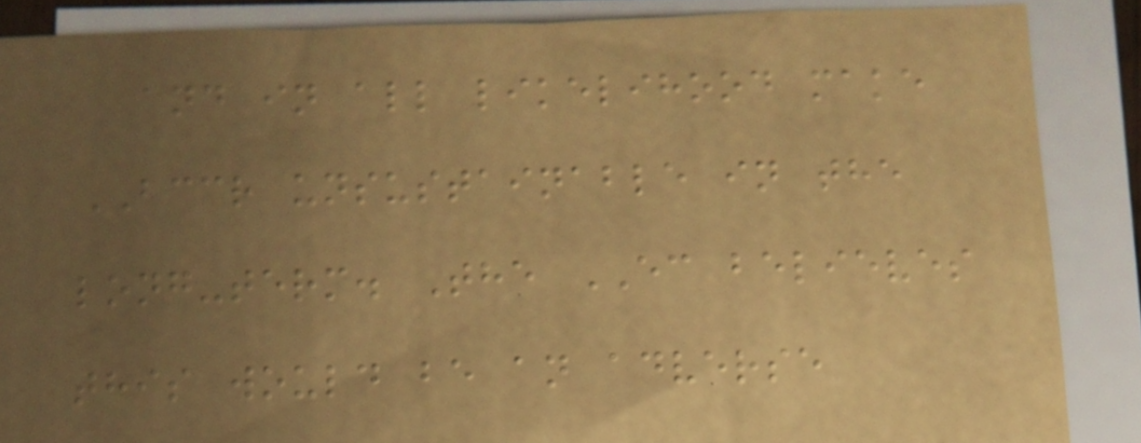and in all likelihood make
BCCR unsustainable in the
long-term. The EC believes
this would be an adverse
